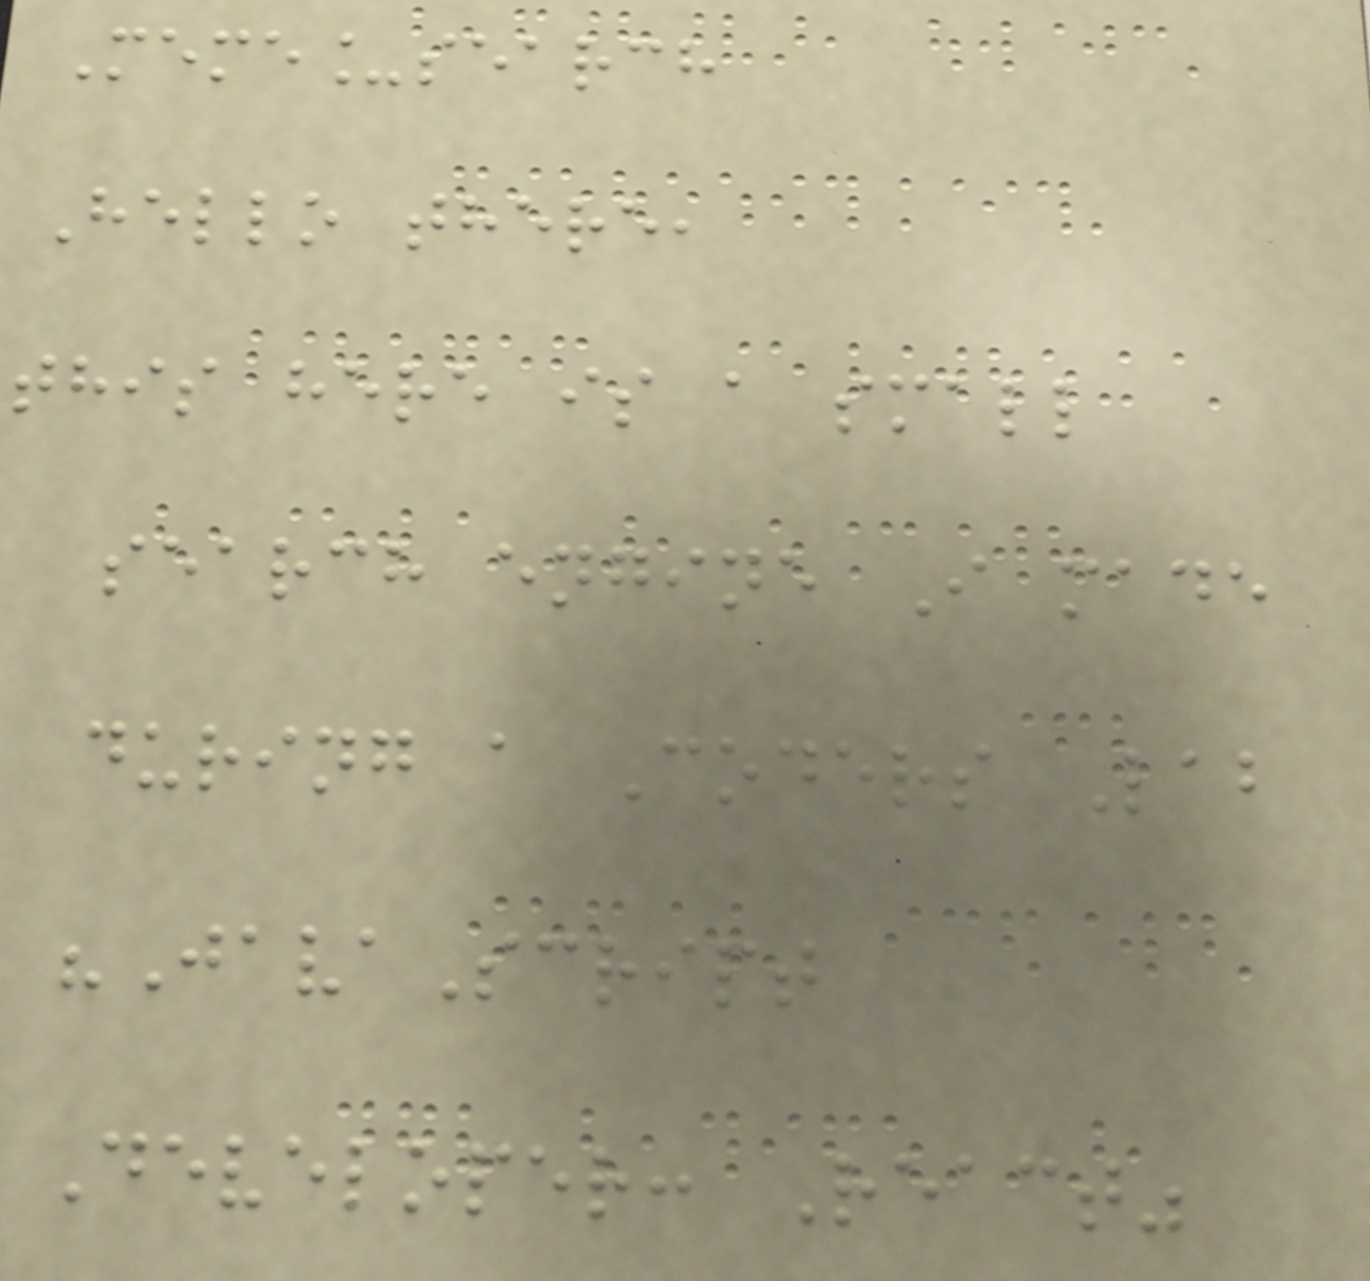Meme_search
Hello there,
this here is a small
search engine I made
during a Coders Lab
"JavaScript
Developer: React"
